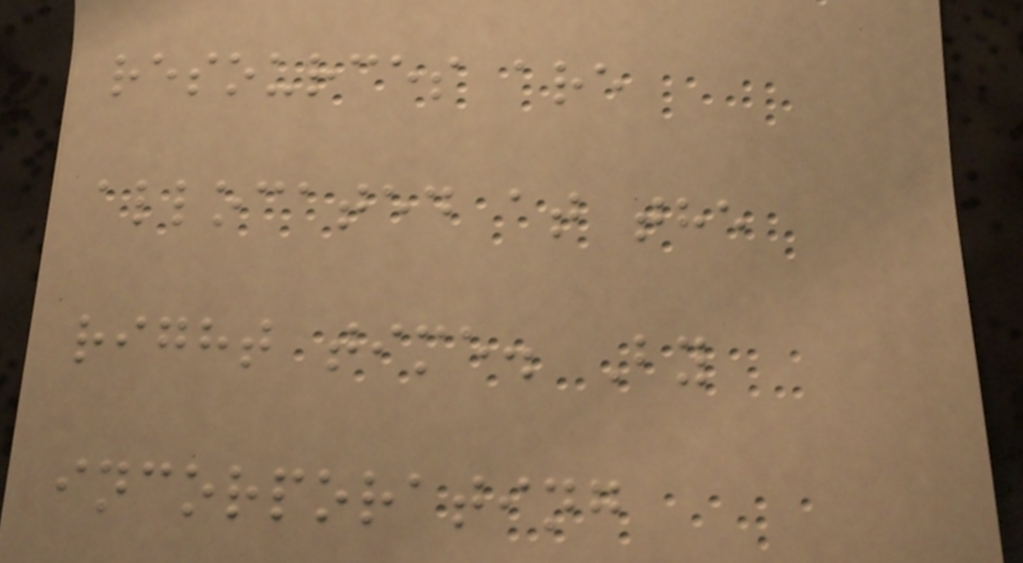resources are
allocated at the
right time. By
incorporating
